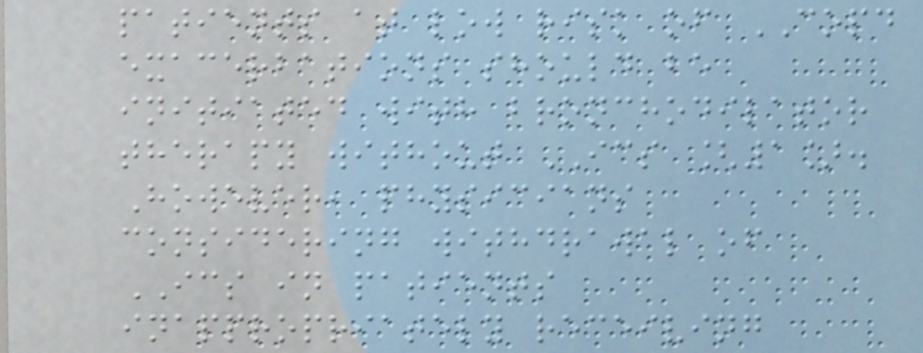patients at low risk of COPD
exacerbations should be
initiated with bronchodilator
therapy without ICS [1].
However, physicians
considering withdrawal of
ICS in patients
inappropriately receiving
